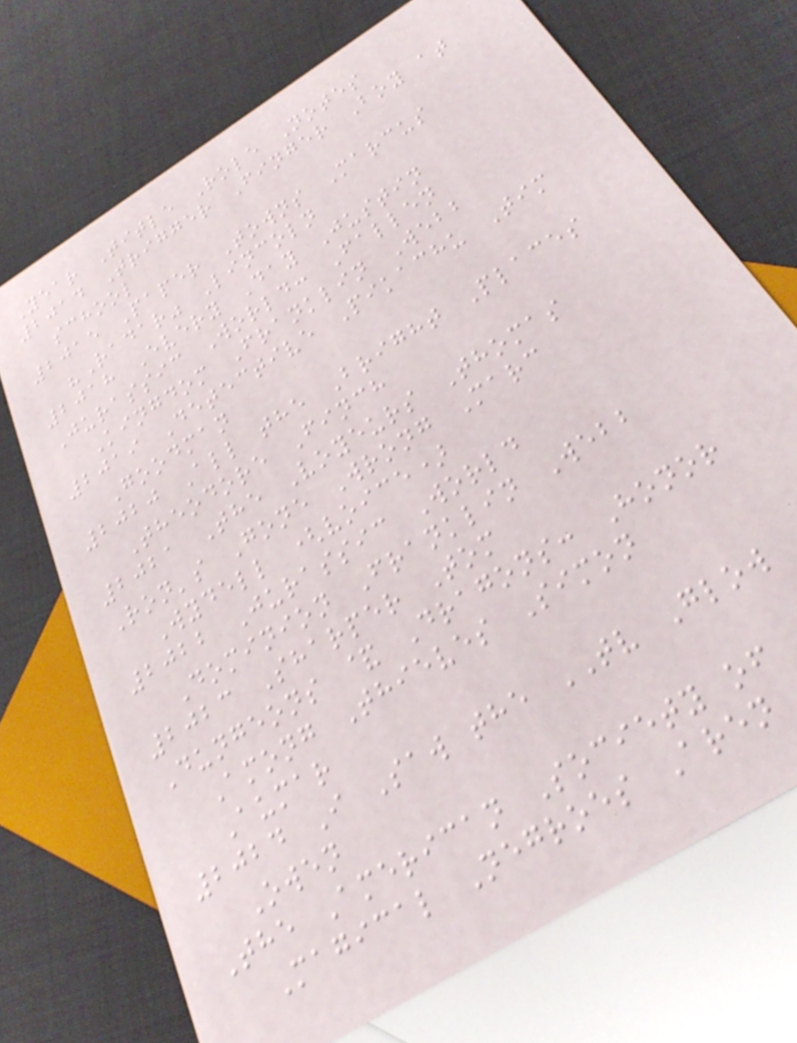Year Title Role Notes
2014 Trigger Finger Boy at
school
2015 Paper Towns Marcus
"Radar" Lincoln
2018 Every Day Justin
Jurassic World: Fallen
Kingdom Franklin Webb
2019 Detective Pikachu Tim
Goodman
2020 All the Bright Places
Theodore Finch
2021 The Voyeurs Thomas
Ron's Gone Wrong Marc
Wydell (voice)
2022 Jurassic World
Dominion Franklin Webb
2023 Sharper Tom
Dungeons & Dragons: Honor
Among Thieves Simon
Aumar
2024 I Saw the TV Glow
Owen
The American Society of
Magical Negroes Aren
